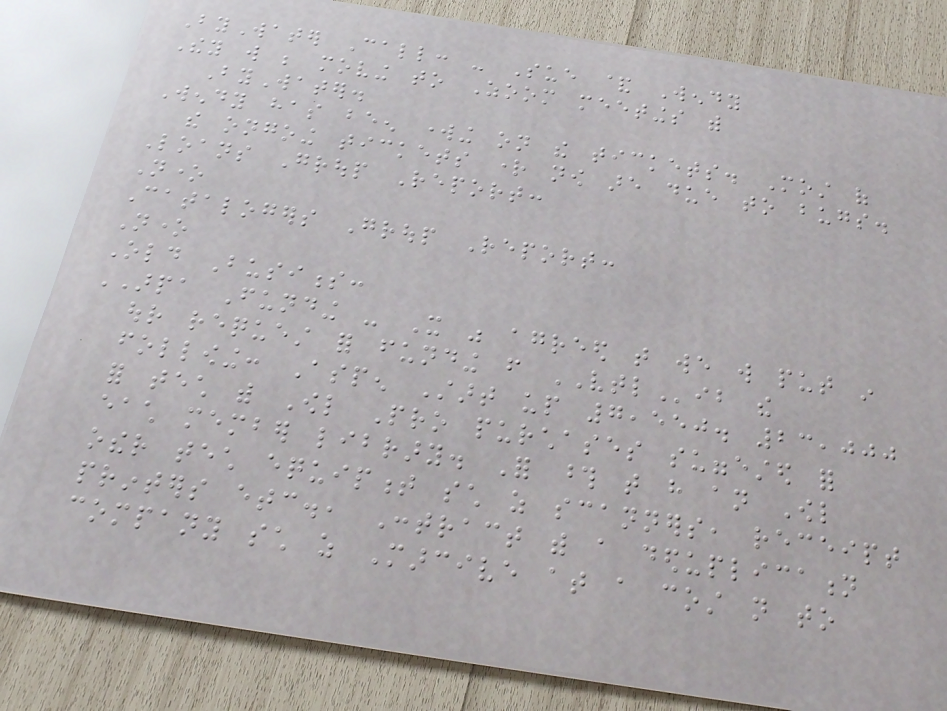ByWater Call: - Sue & Wendy
They will be moving to Zoom meetings with
ByWater.
Wendy has been working on the tickets. Most of
the ongoing tickets right now are due to bugs.
Loans Group Report:
None
Catalogers Group Report:
None
Old Business:
ARPA Funding - It was agreed that we will put in
our request for funding from VTLib the
following: Aspen Start up 7,550. 23,000
for tech with Owl Pro purchases suggested for
each member library. For those that have an Owl
other tech equipment such as scanners, receipt
printers etc., Contract with a deduplication
company such as Marcive at a cost not to
